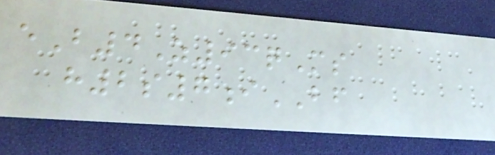eB4Z93qMs
h2s7iBF
